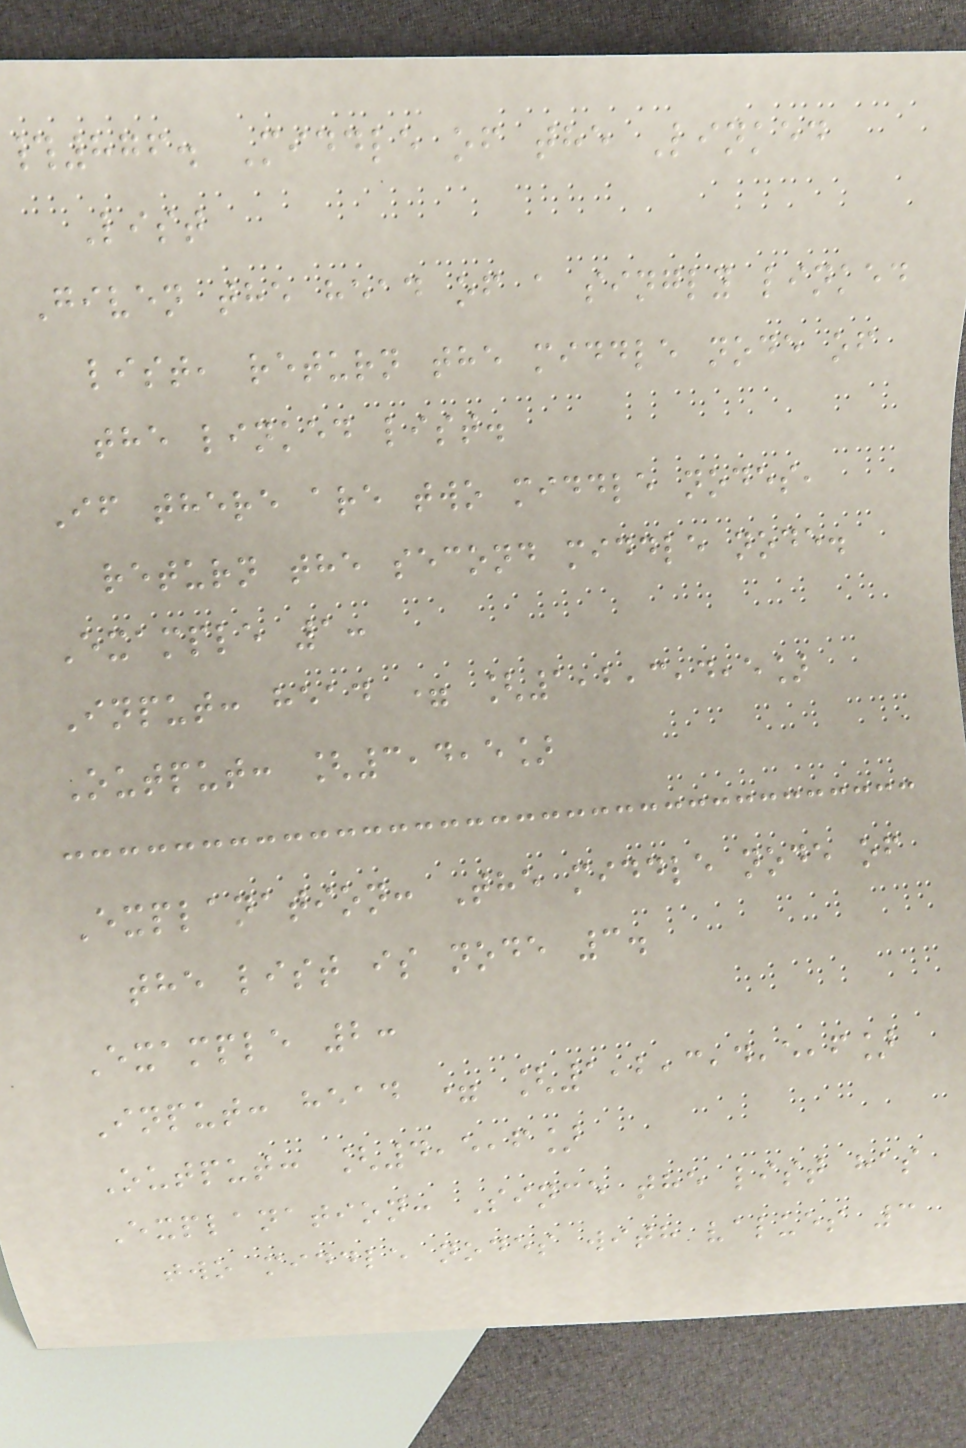#876. Middle of the Linked
List
Given the head of a singly linked
list, return the middle node of
the linked list.
If there are two middle nodes,
return the second middle node.
Example 1:
Input: head = [1,2,3,4,5]
Output: [3,4,5]
Explanation: The middle node of
the list is node 3.
Example 2:
Input: head = [1,2,3,4,5,6]
Output: [4,5,6]
Explanation: Since the list has
two middle nodes with values 3
